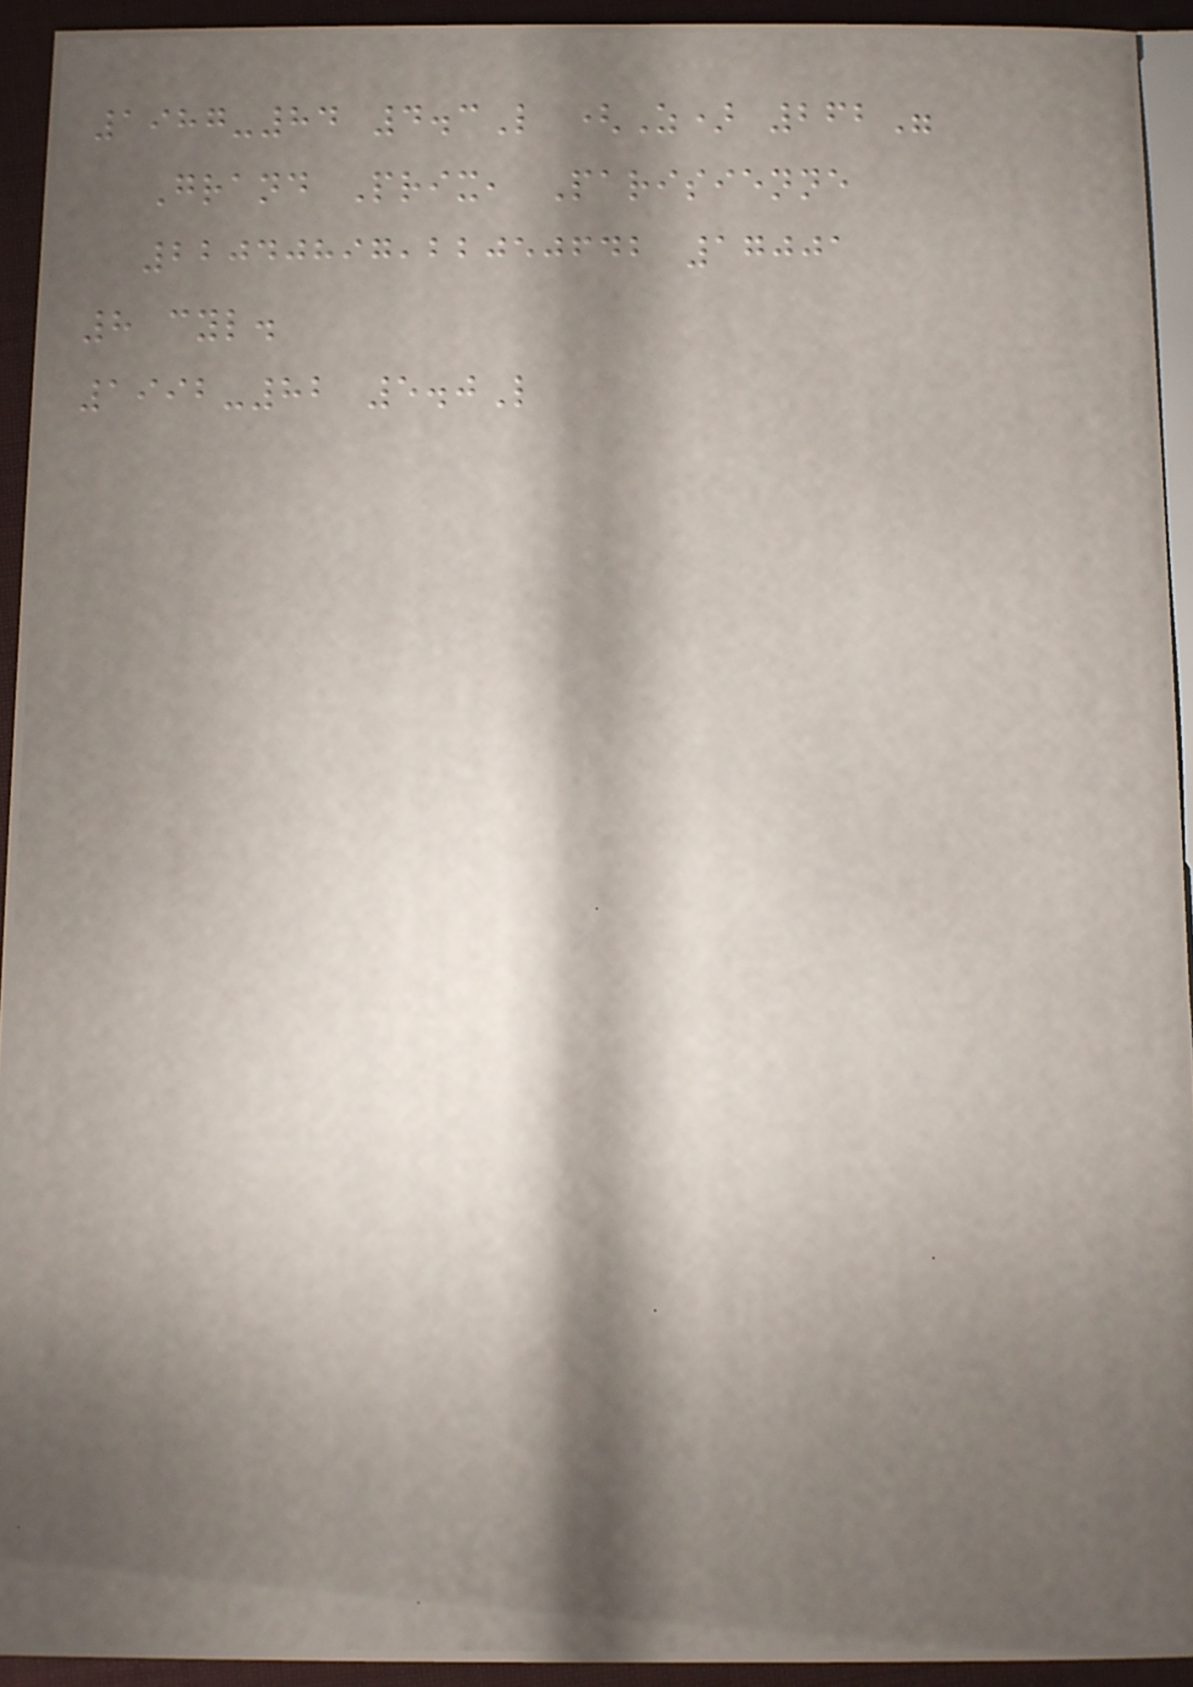1987-84 4.3L (Z) 262"
Grand Prix, Parisienne
22040897,22050642 17001
8 cyl.
1992-82 5.0L
